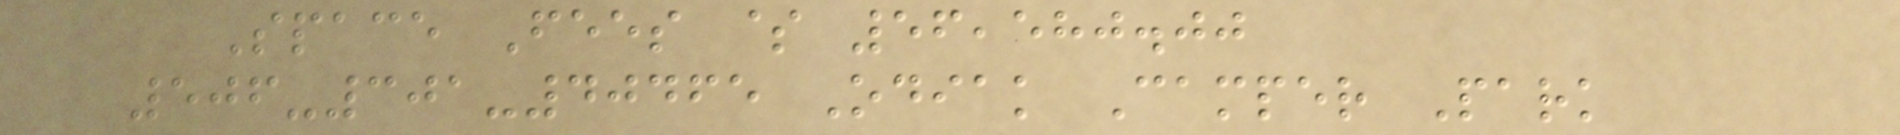Space Fees $ 56,580.00
506-301-40465 Odiak Camper Park
